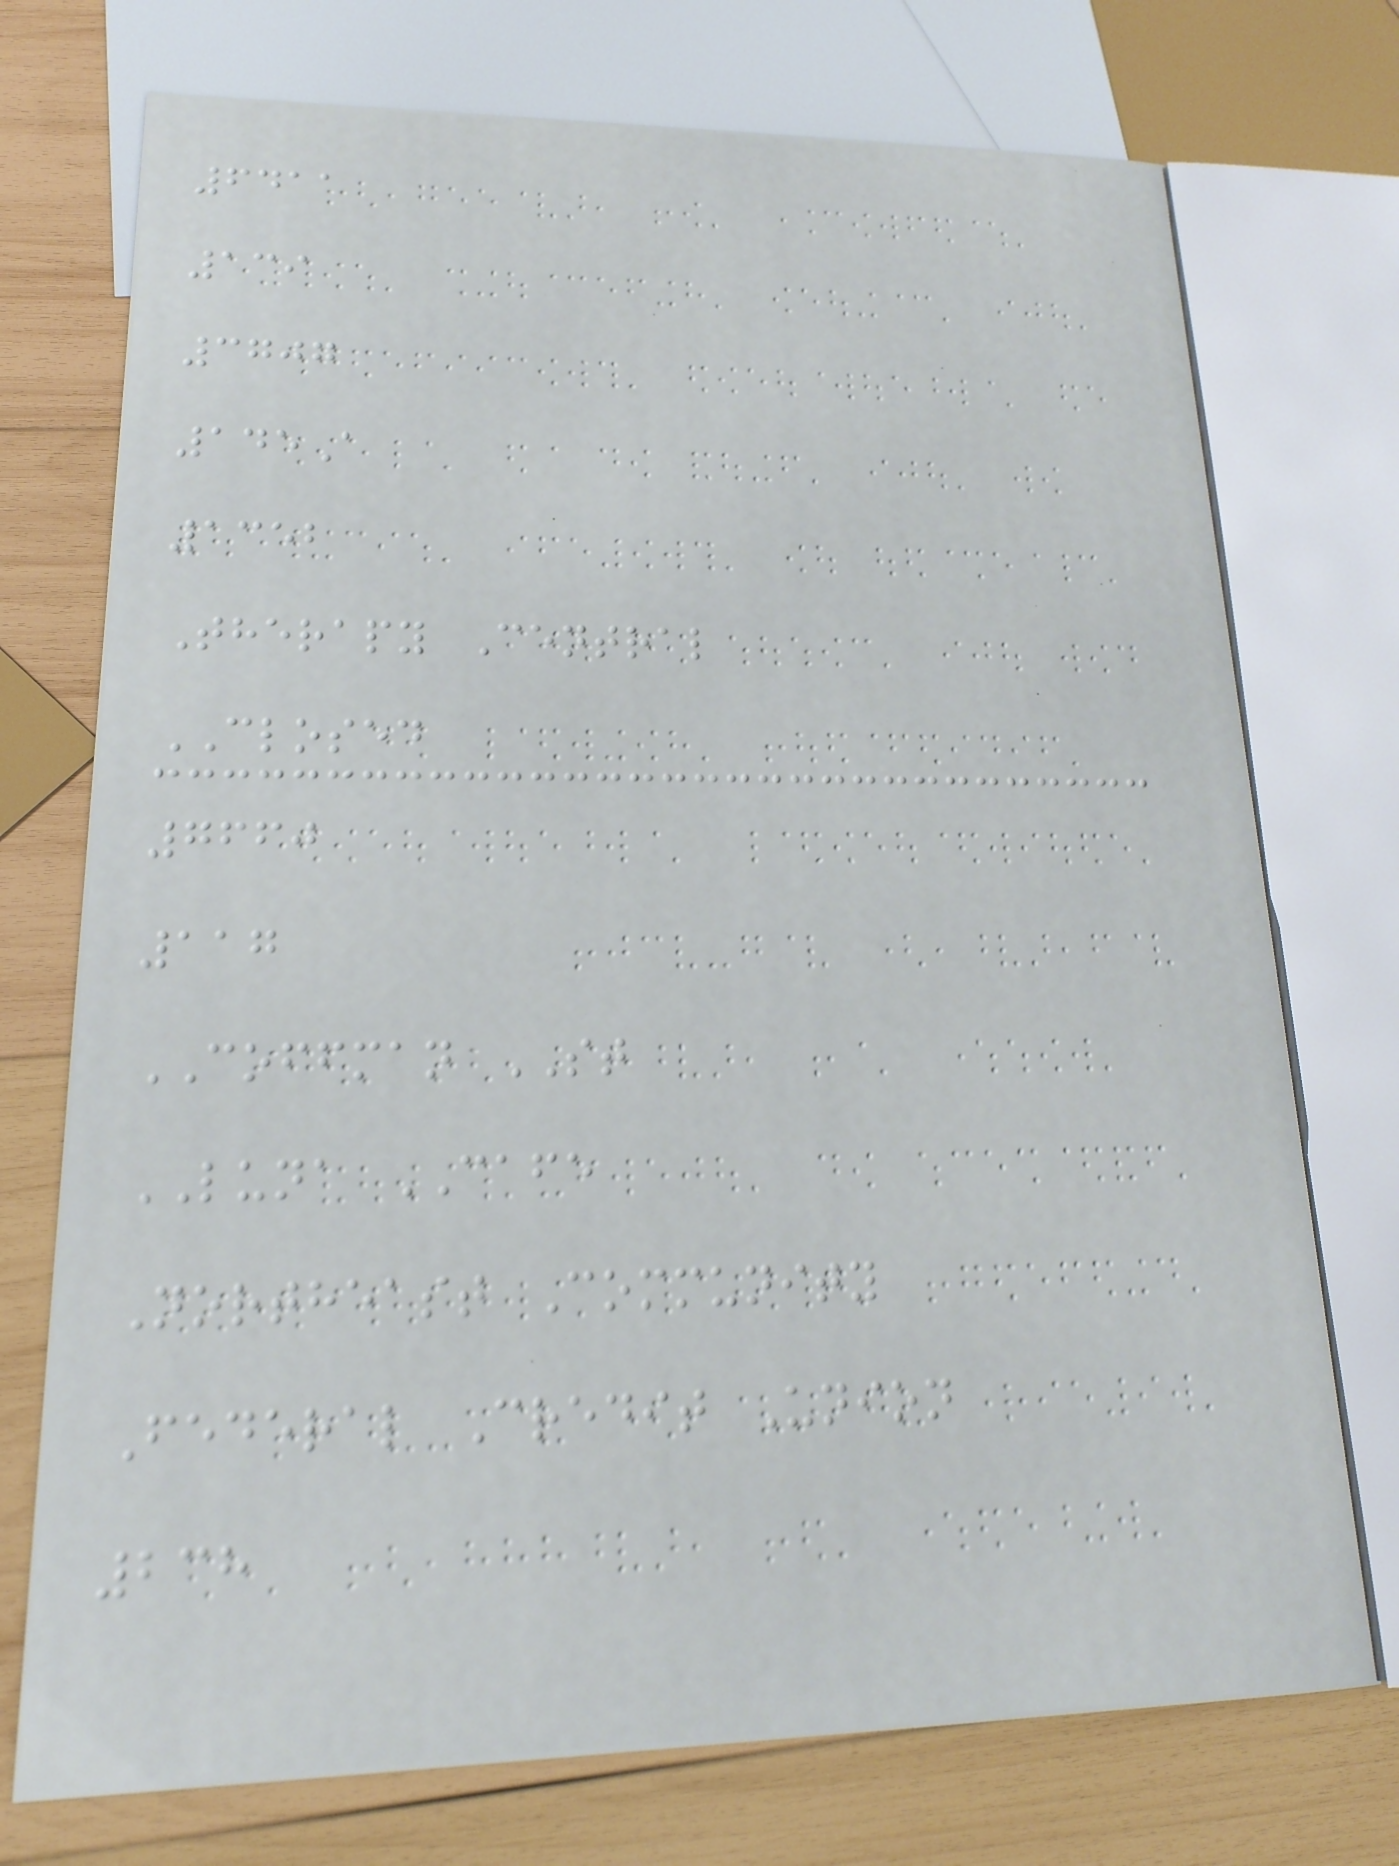6411
139
3707
145A
1352
Therapy Central
CLOSED
7660
117
COFFMAN ST
LUNA CAFE
Northeast Community
Federal Credit Union
238
